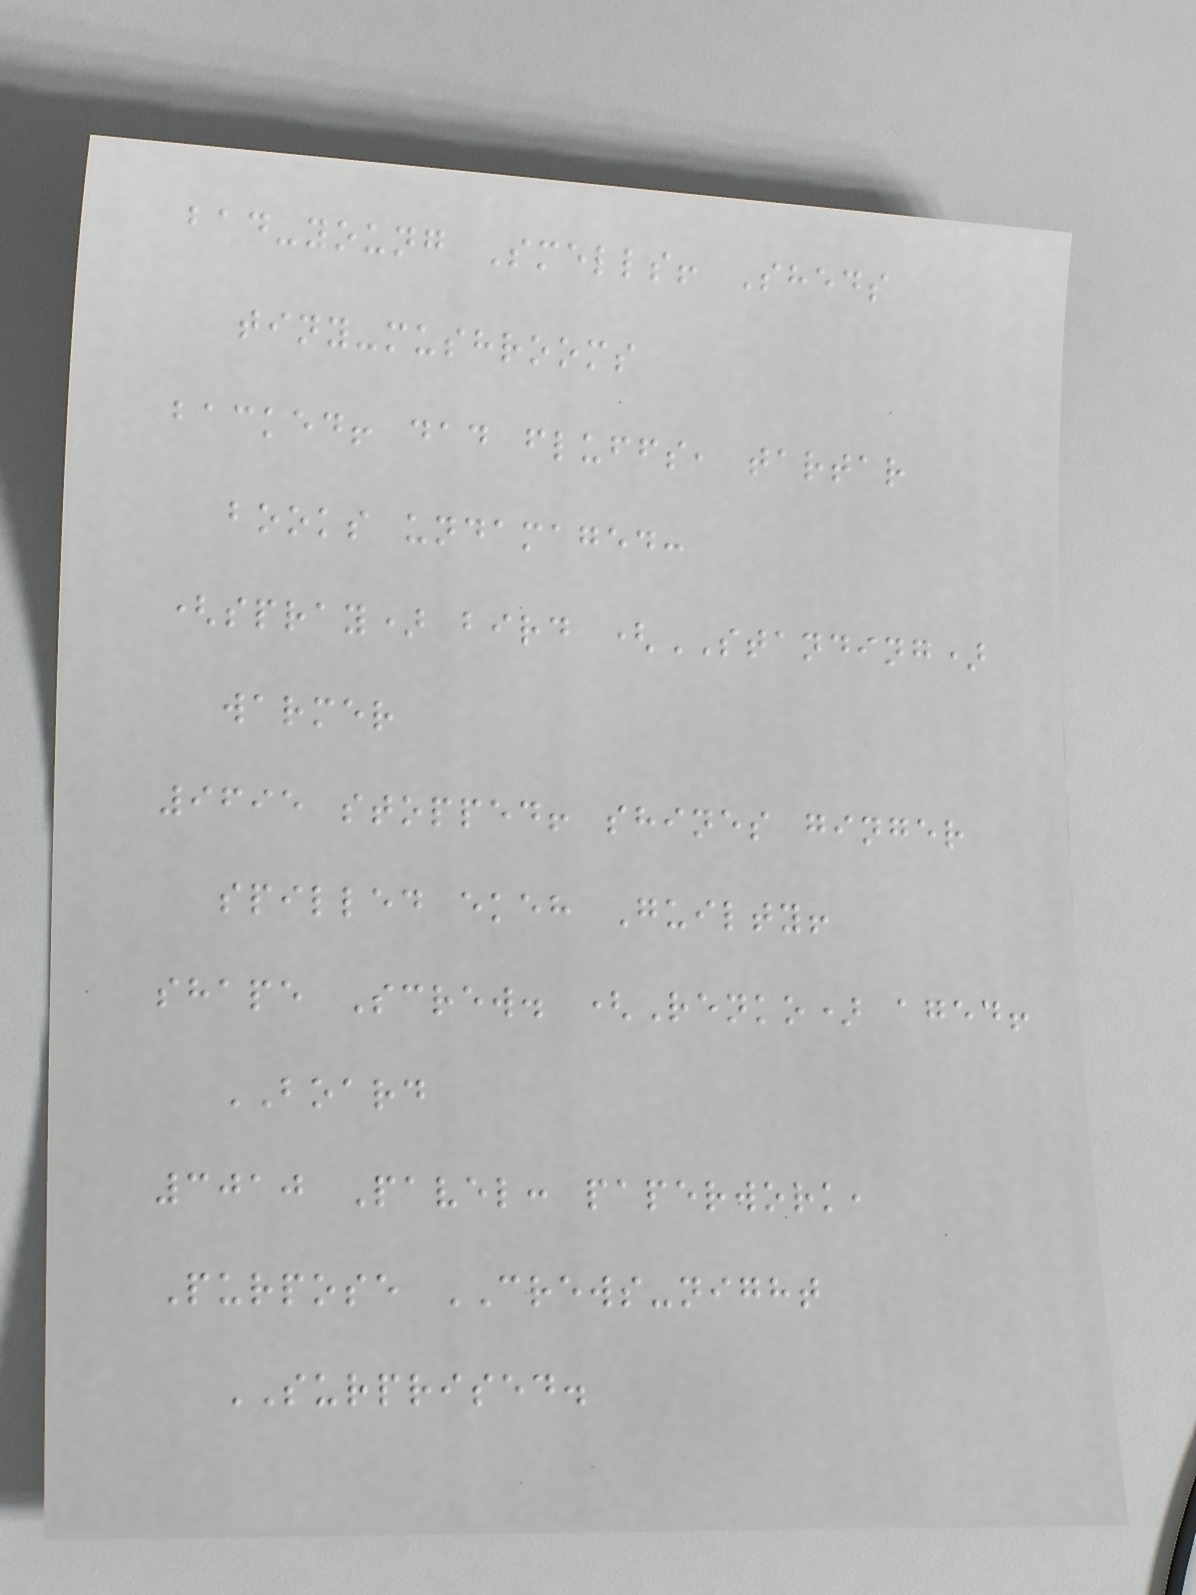bad-young Smells! Sheds
tiny-mushrooms
backed! dad fluffs, tartar
books undamaged:
(spray) bird (STANDING)
warmer
9695 stopped! shines ginger
spilled ekeh Guilty!
shape Screw. (Renko) aged!
BOARD
3010 Pavel: paperwork,
Purpose CREWS-night
SURPRISED.
